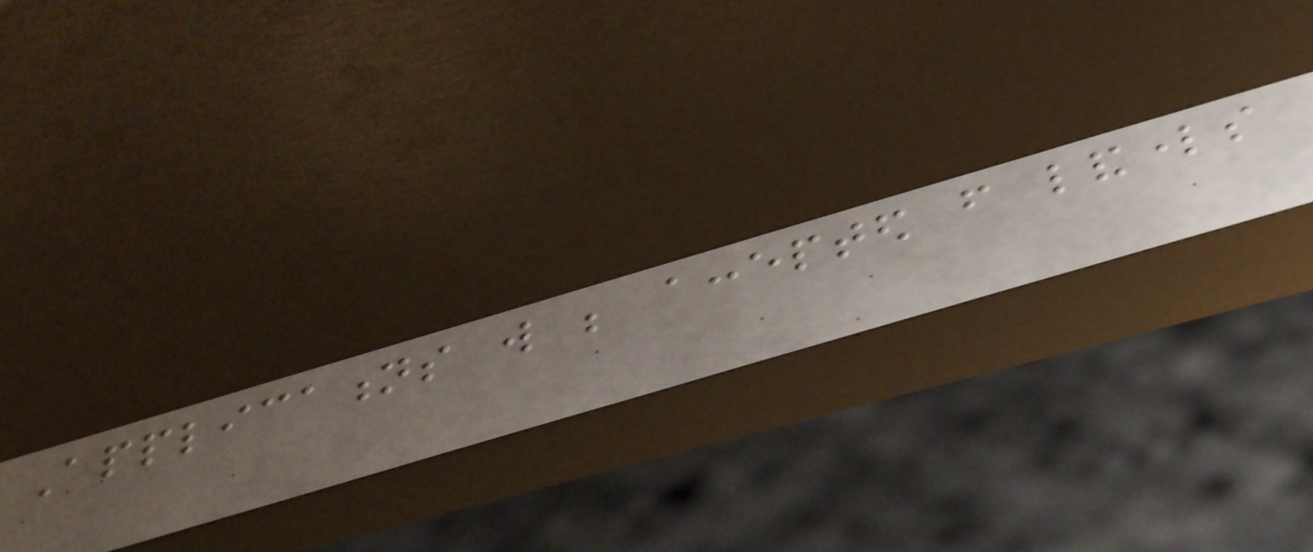Applications will be accepted from landlords
